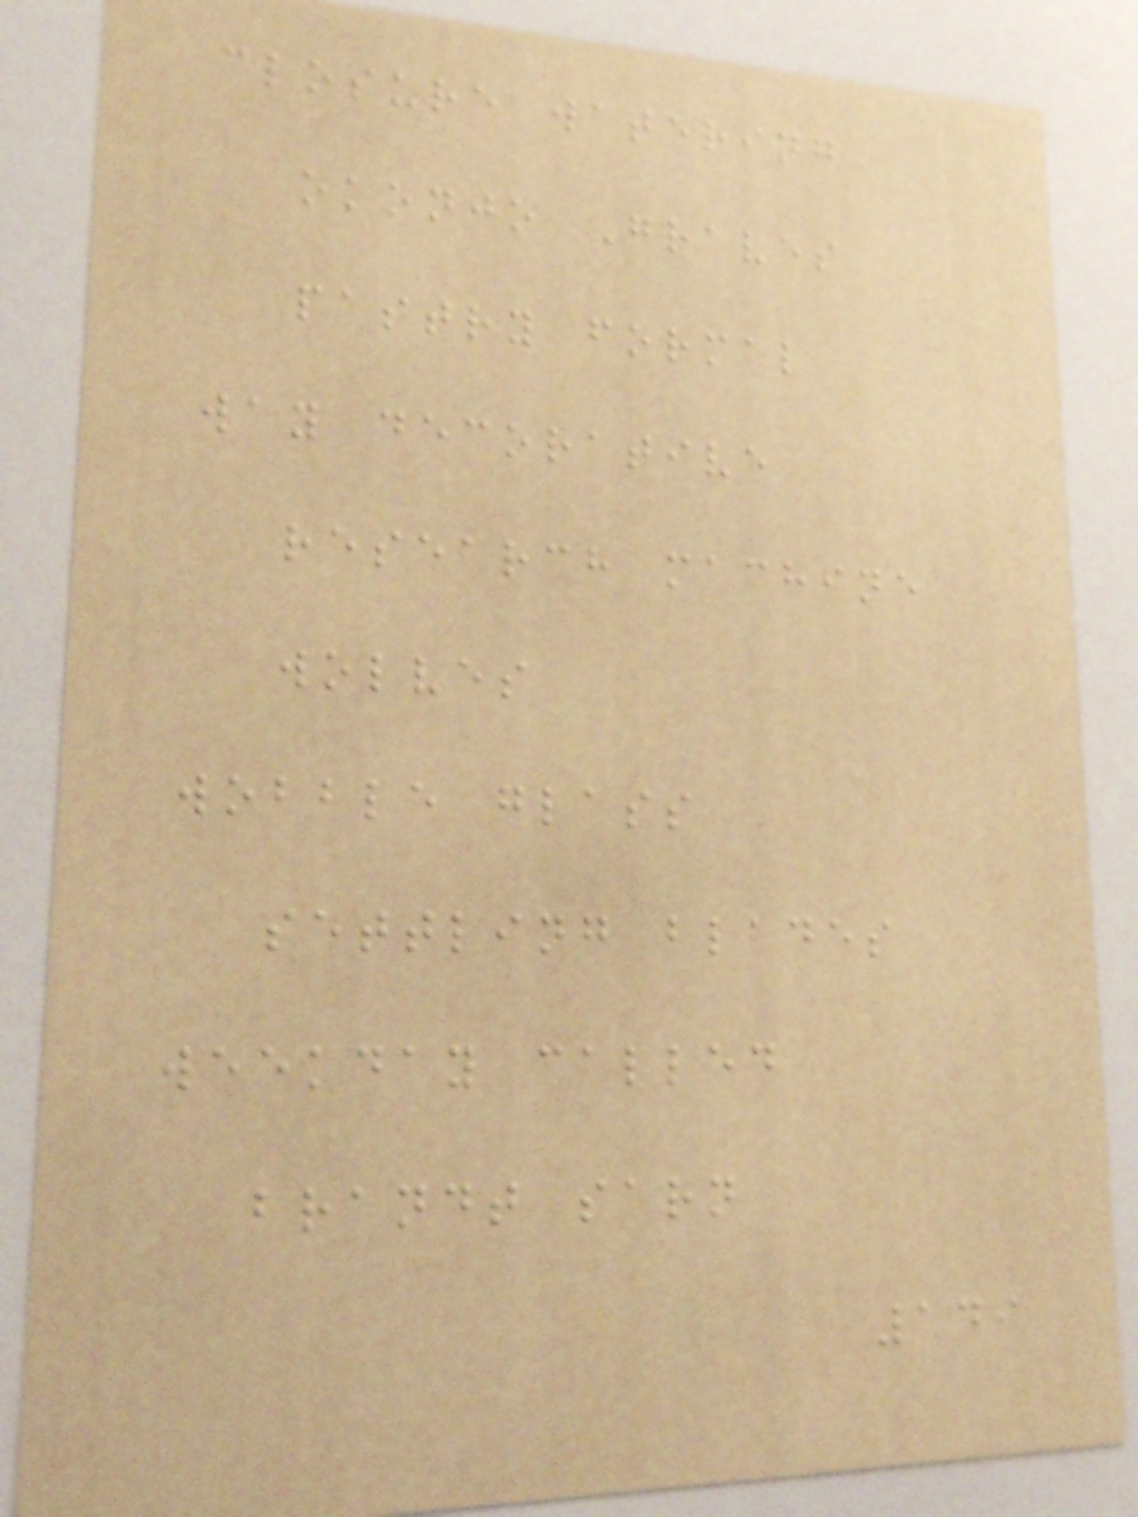closure watering
okonjo Graves
pastry formal
way decorative
research machine
wolves
wobble glass
settling blades
weekday called
brandt sarn
149
